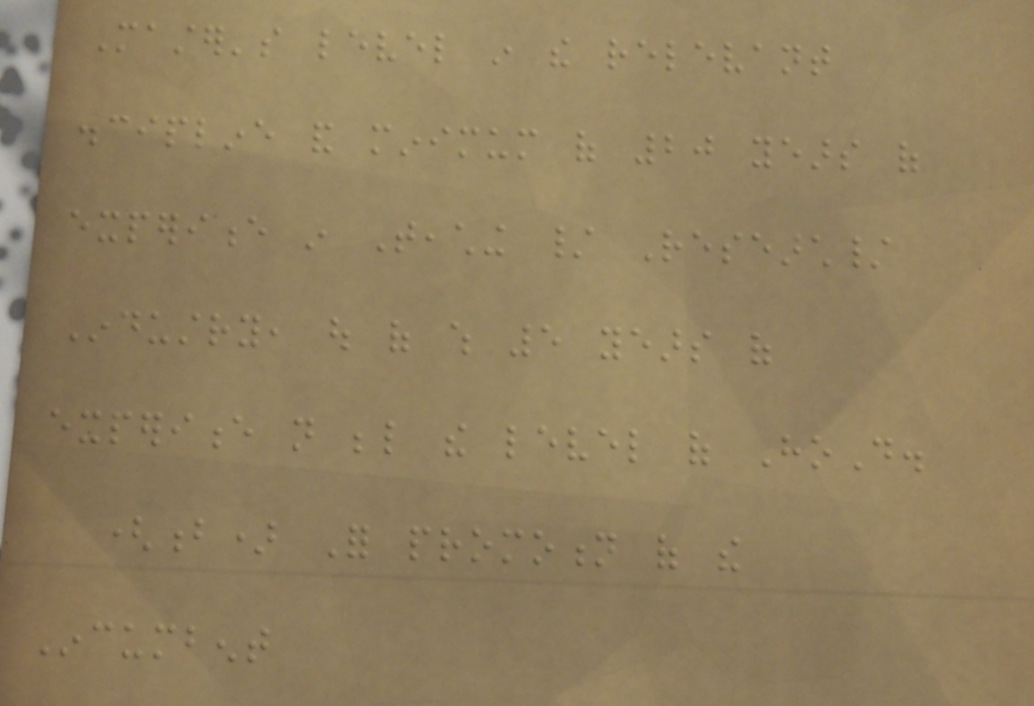Master's level in the relevant
discipline and minimum of 20 years of
experience in Teaching / Research/
Industry, out of which 5 years of
experience not below the level of HoD.
(b) For promotion of the
Incumbent
